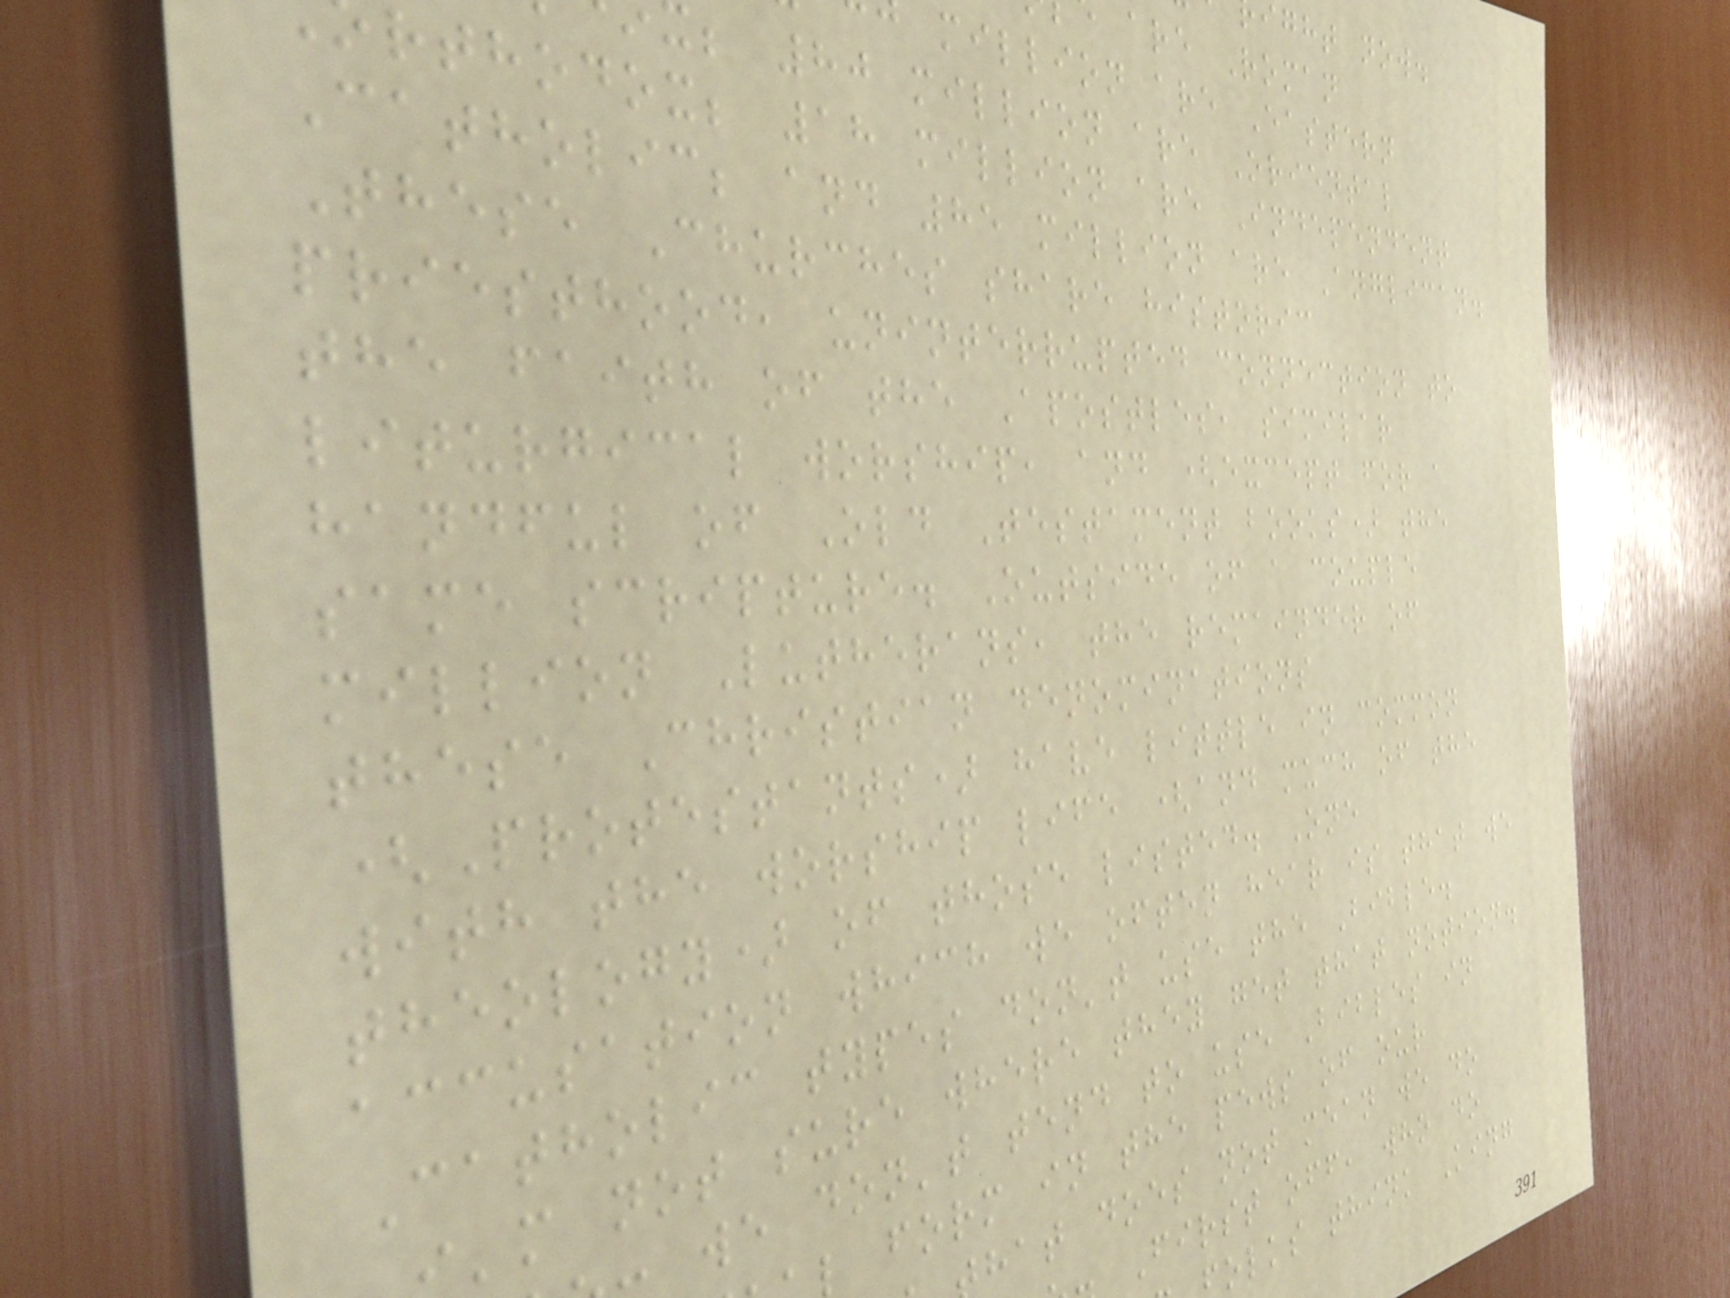ight now.
are Roman
million are Eastern
; 80 million are Oriental
rthodox; 18 million are Independent
Catholic; and 85 million are Anglican.
These Churches share historic
priesthood, uninterrupted connection to
the faith of the Apostles, similar
liturgical worship, and (except for a
handful of Old Testament books) the
same scripture. Outside of a couple
million Lutherans, the remainder of
these Christian denominations
(Protestants) have little in common
with the worship life (and much of the
theology) of those listed. One
accusation which we often hear is that we
Catholic types don't use the Bible.
'm not sure where they get that notion.
we don't tend to use Bibles in
l form in the pews of our
hat does not mean we do
First off, who do
olks think King
